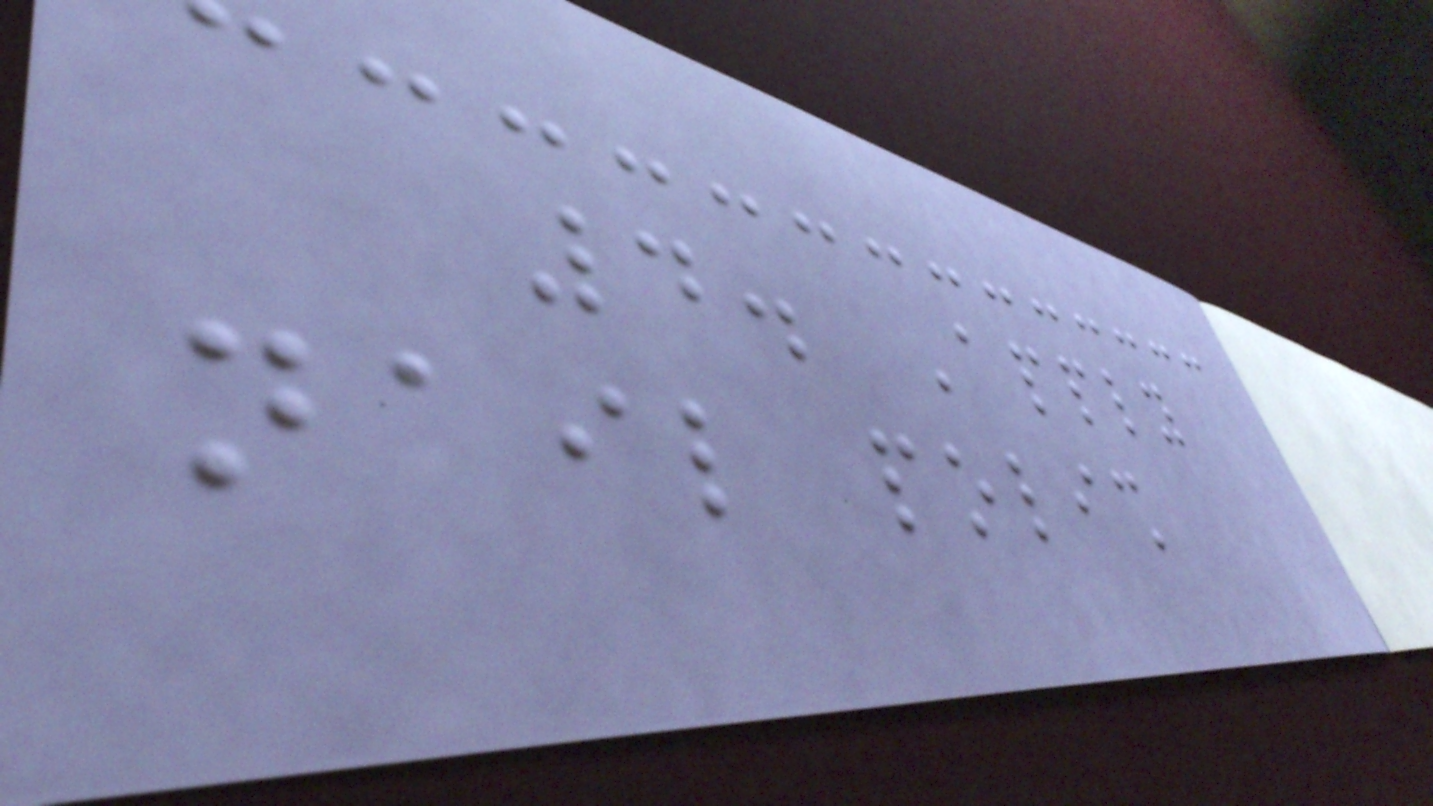4. Apply
nail polish
